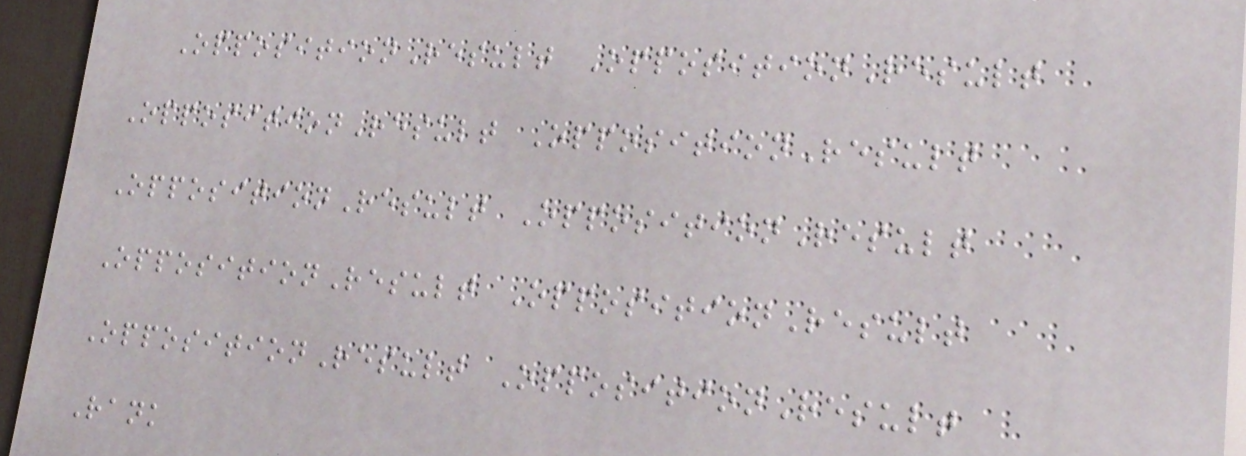OppositionResult OppositionResult
OppositionResult OppositionResult
OppositionResult OppositionResult
OppositionResult OppositionResult
OppositionResult OppositionResult
Rank
